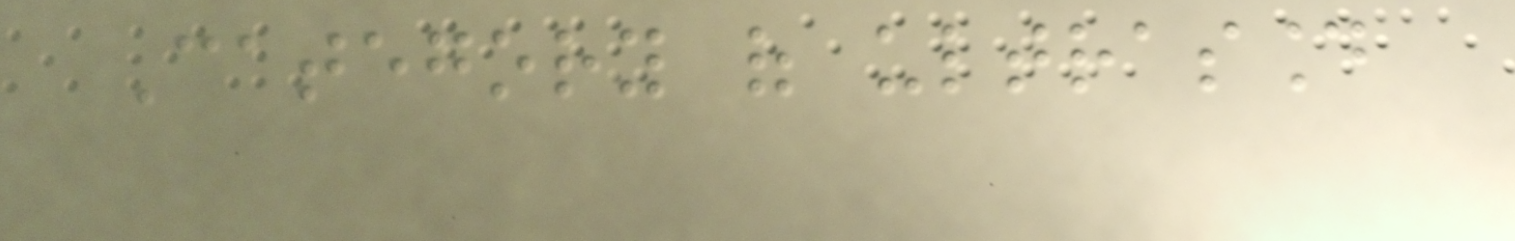Category of ultrasound
